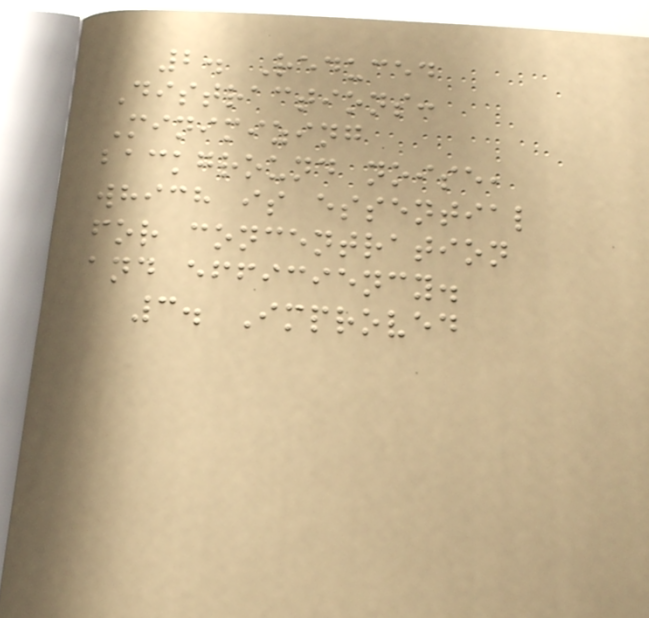2. Reduced
Distractions:
Minimizing
background noise,
which is essential
for concentration
and efficiency.
3. Improved
